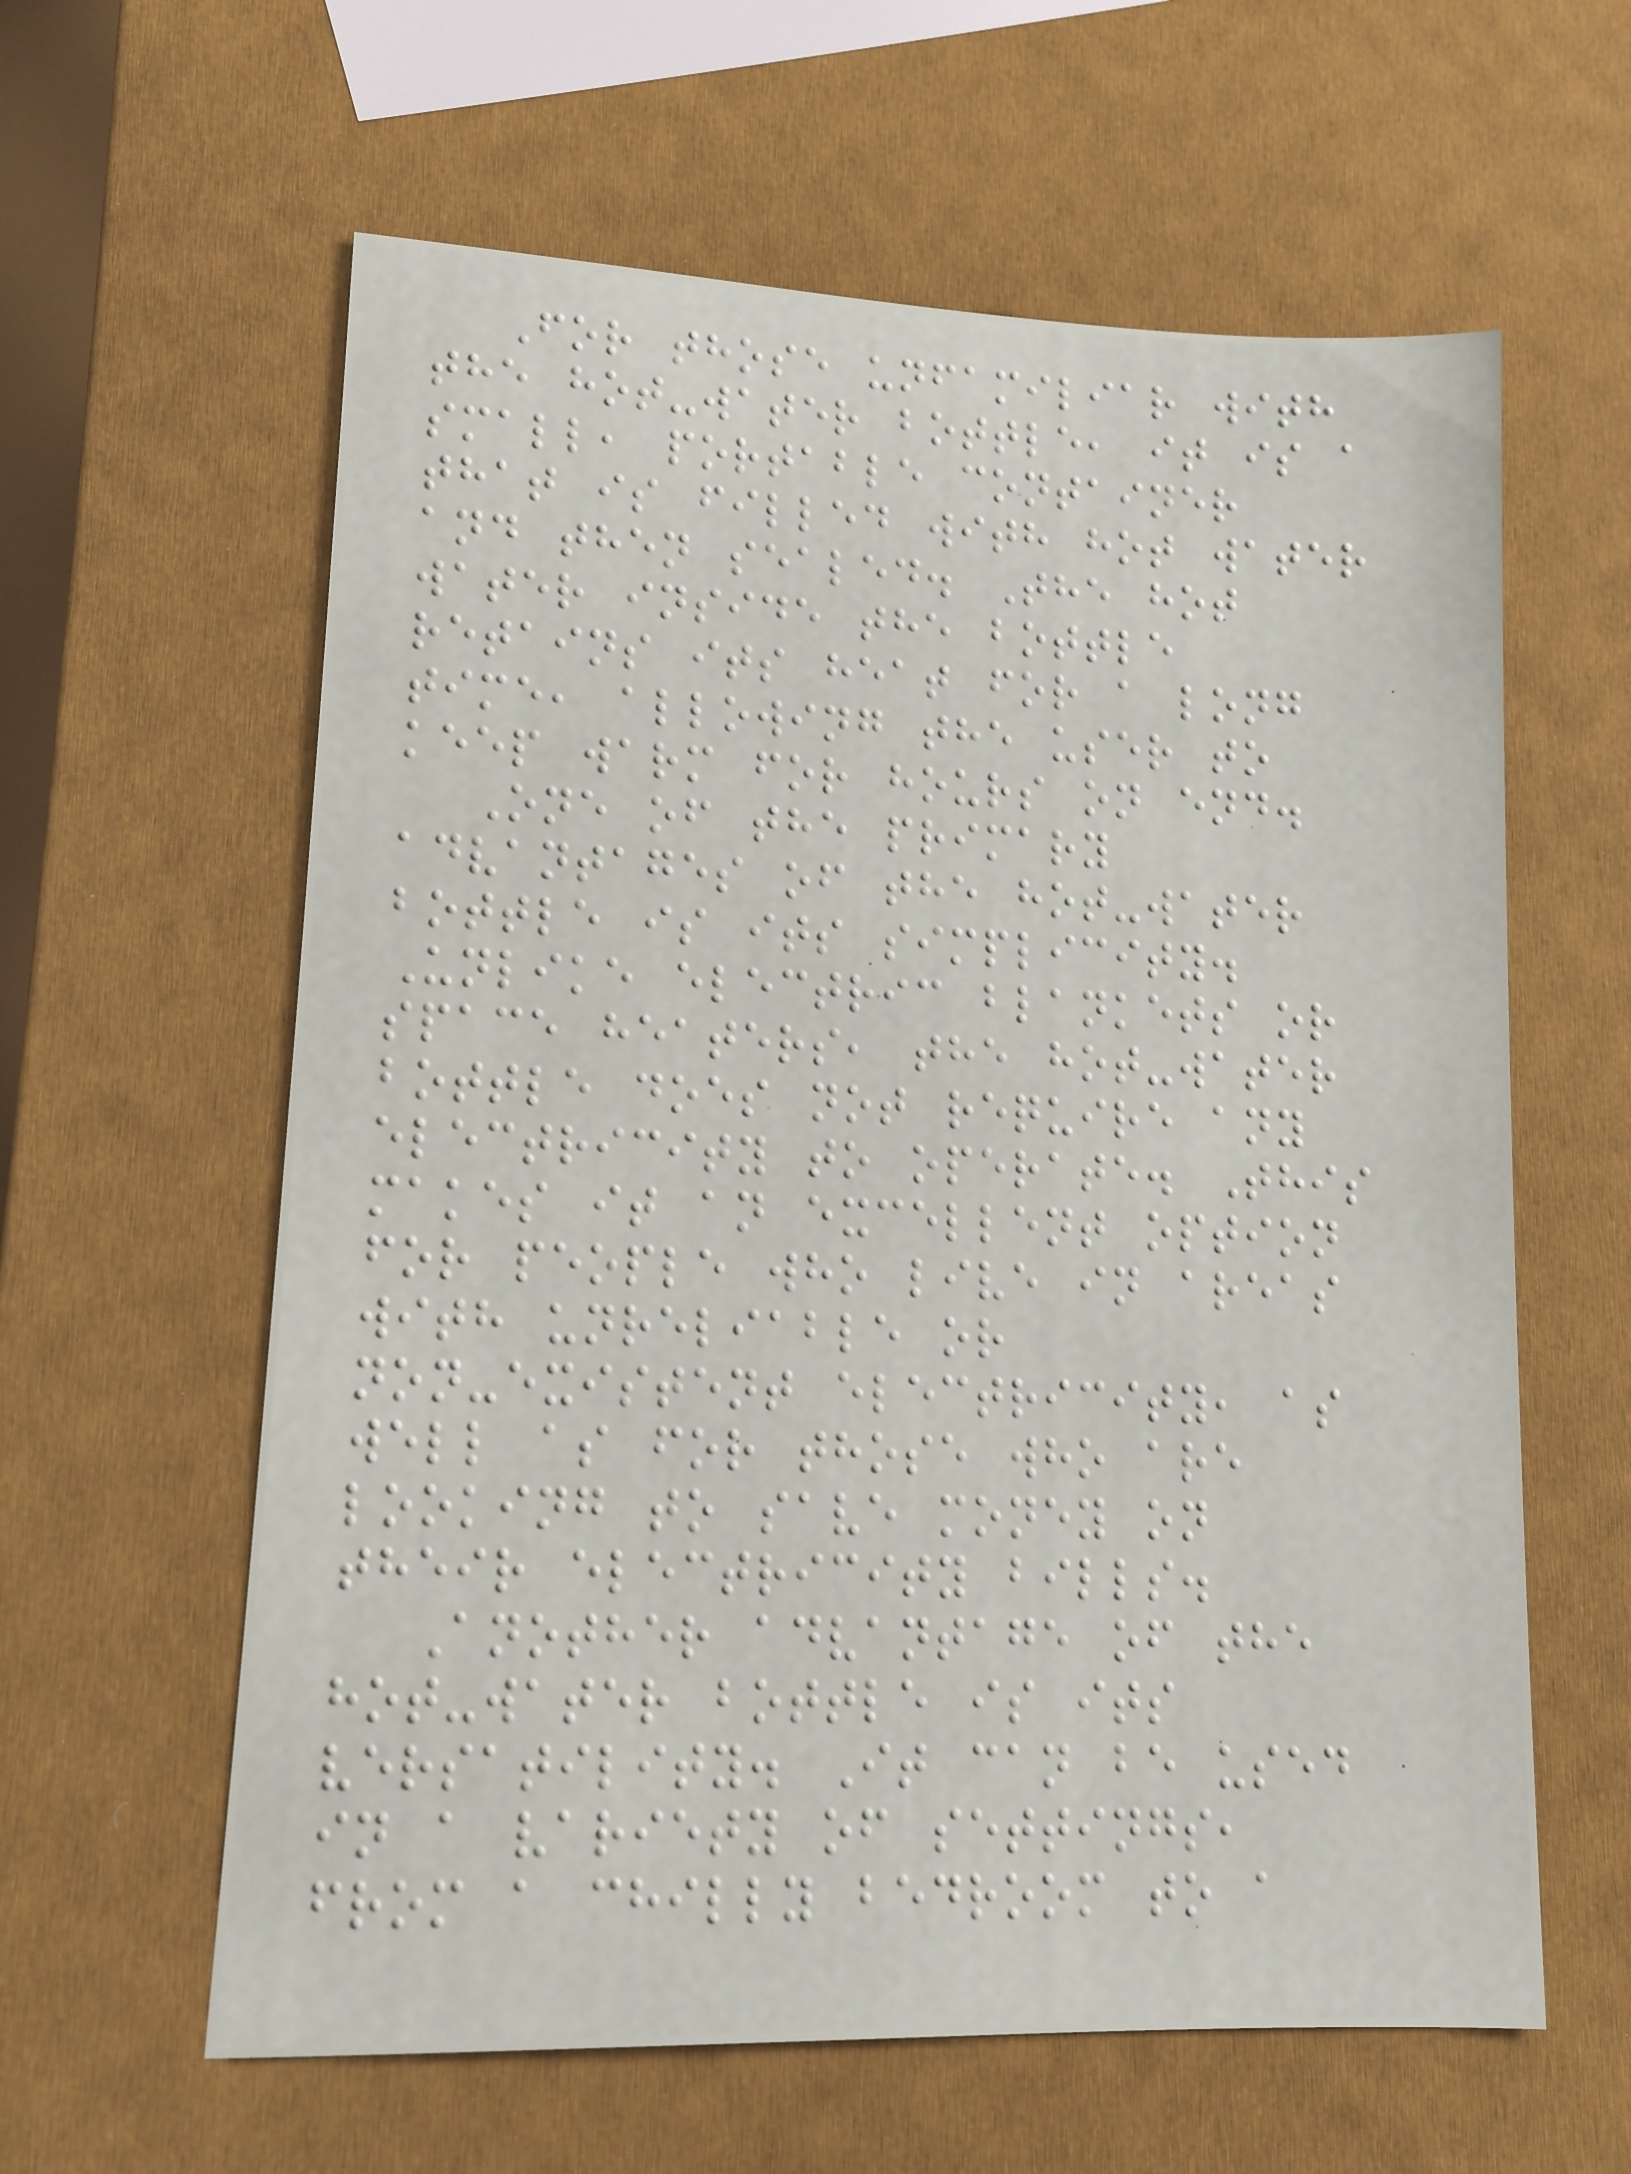For those unfamiliar with
the hot-water bottle, it is a
small, portable container
that is filled with hot water
and then sealed. The hot
water inside the bottle
retains its heat for a long
time, allowing the user to
keep warm for hours on end.
One of the primary
advantages of the hot-water
bottle is its simplicity.
Unlike electric blankets or
space heaters, the hot-water
bottle does not require any
electricity to operate. This
makes it an excellent option
for people who live in areas
with unreliable or
non-existent electricity, as
well as for those who are
looking to save money on
their electricity bills.
Another advantage of the
hot-water bottle is its
versatility. It can be used
in a variety of settings,
from a chilly bedroom to a
